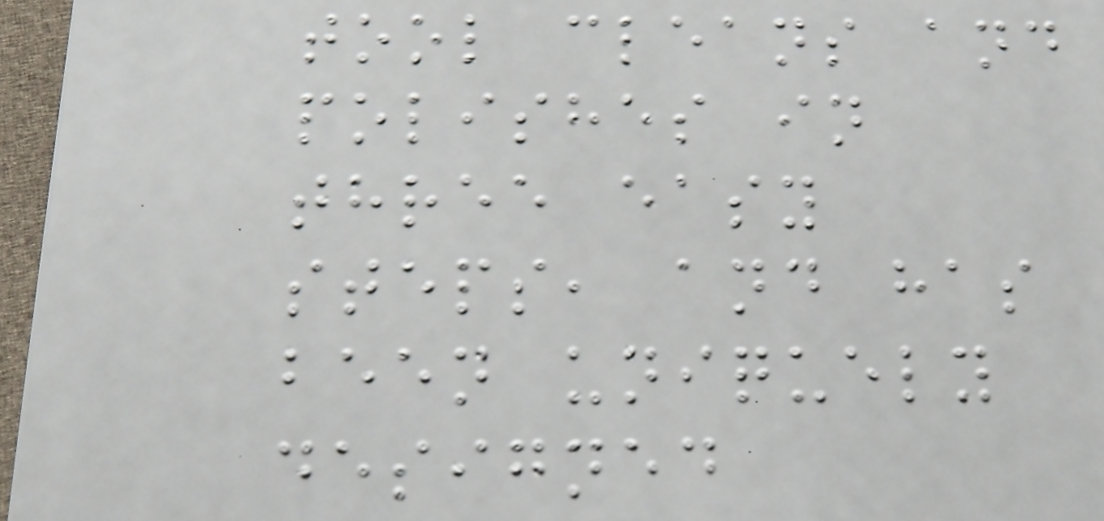tool cleans and
polishes in
three easy
steps, and has
been uniquely
designed
